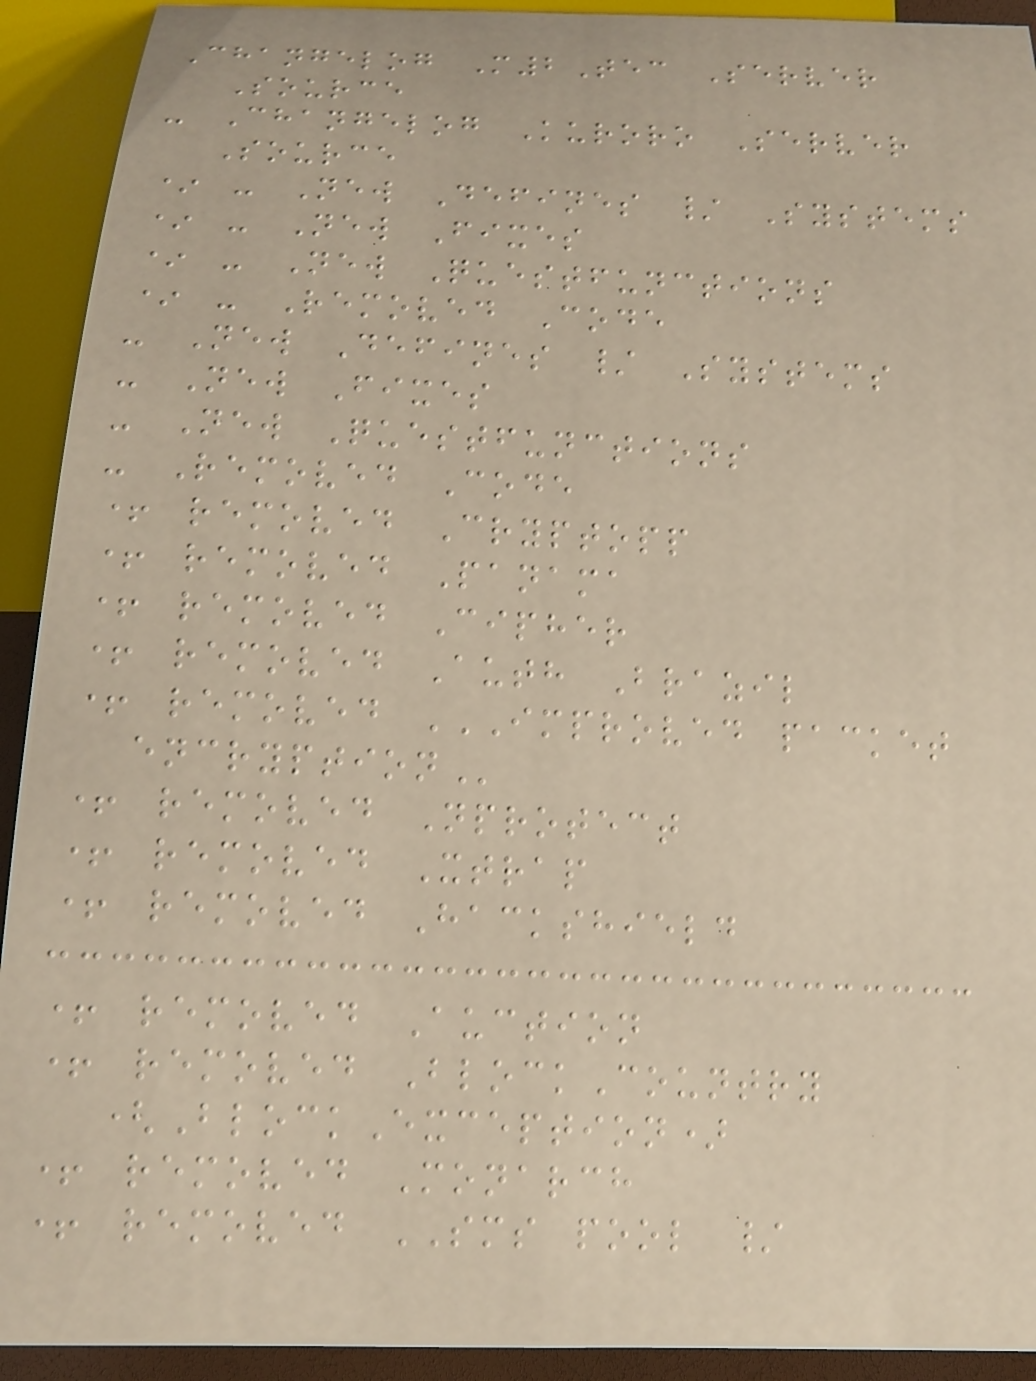Changelog M2Tec Server
Source
- Changelog Kuroro Server
Source
* - New Defines / Systems
* - New Fixes
* - New Questfunctions
* - Removed Code
- New Defines / Systems
- New Fixes
- New Questfunctions
- Removed Code
+ removed Cryptopp
+ removed Panama
+ removed Cipher
+ removed Auth Brazil
+ removed IMPROVED PACKET
ENCRYPTION
+ removed Nprotect
+ removed Xtrap
+ removed Hackshield
+ removed Auction
+ removed BlockCountry
(BlockException)
+ removed Monarch
+ removed SMS pool /
